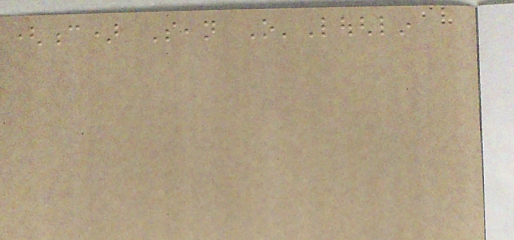(c) Sean O'Loughlin
